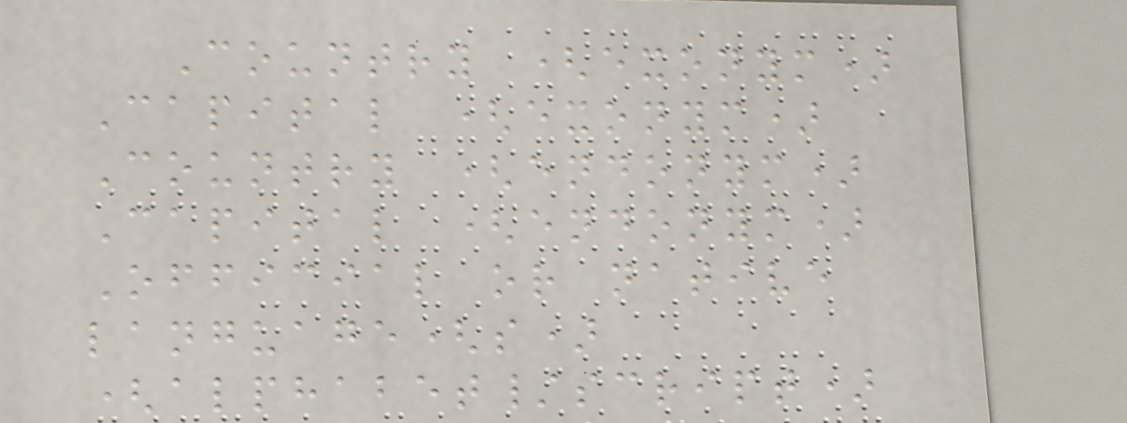Country (exonym)
Capital (exonym)
Country (endonym)
Capital (endonym)
Official or native
language(s)
(alphabet/script)
